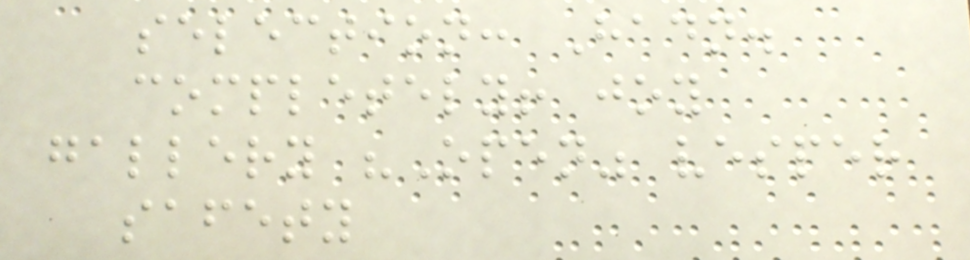selection: Hadn.
completely! joy
gallery "Open" vesper
safety
